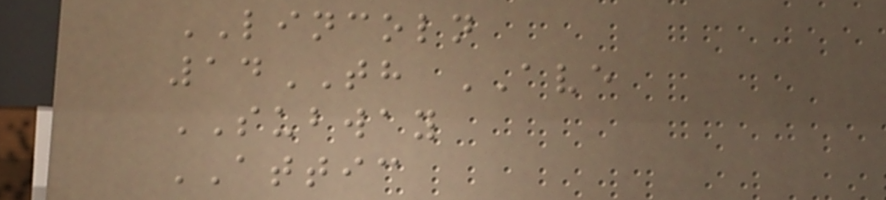LINCOLN
14TH AVE
SUBWAY
ATTIC
